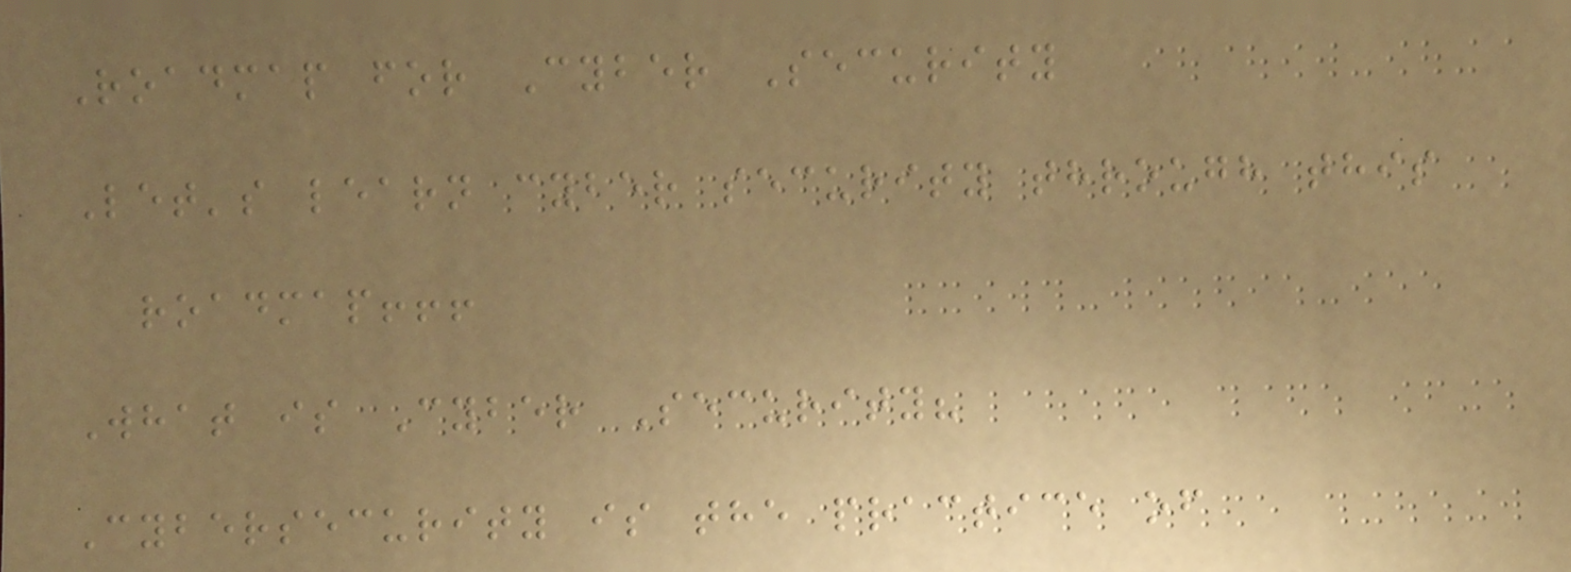Roadmap for Cyber Security
Let's learn cyber security through this
roadmap!!!
What is Cyber Security?
Cybersecurity is the practice of
